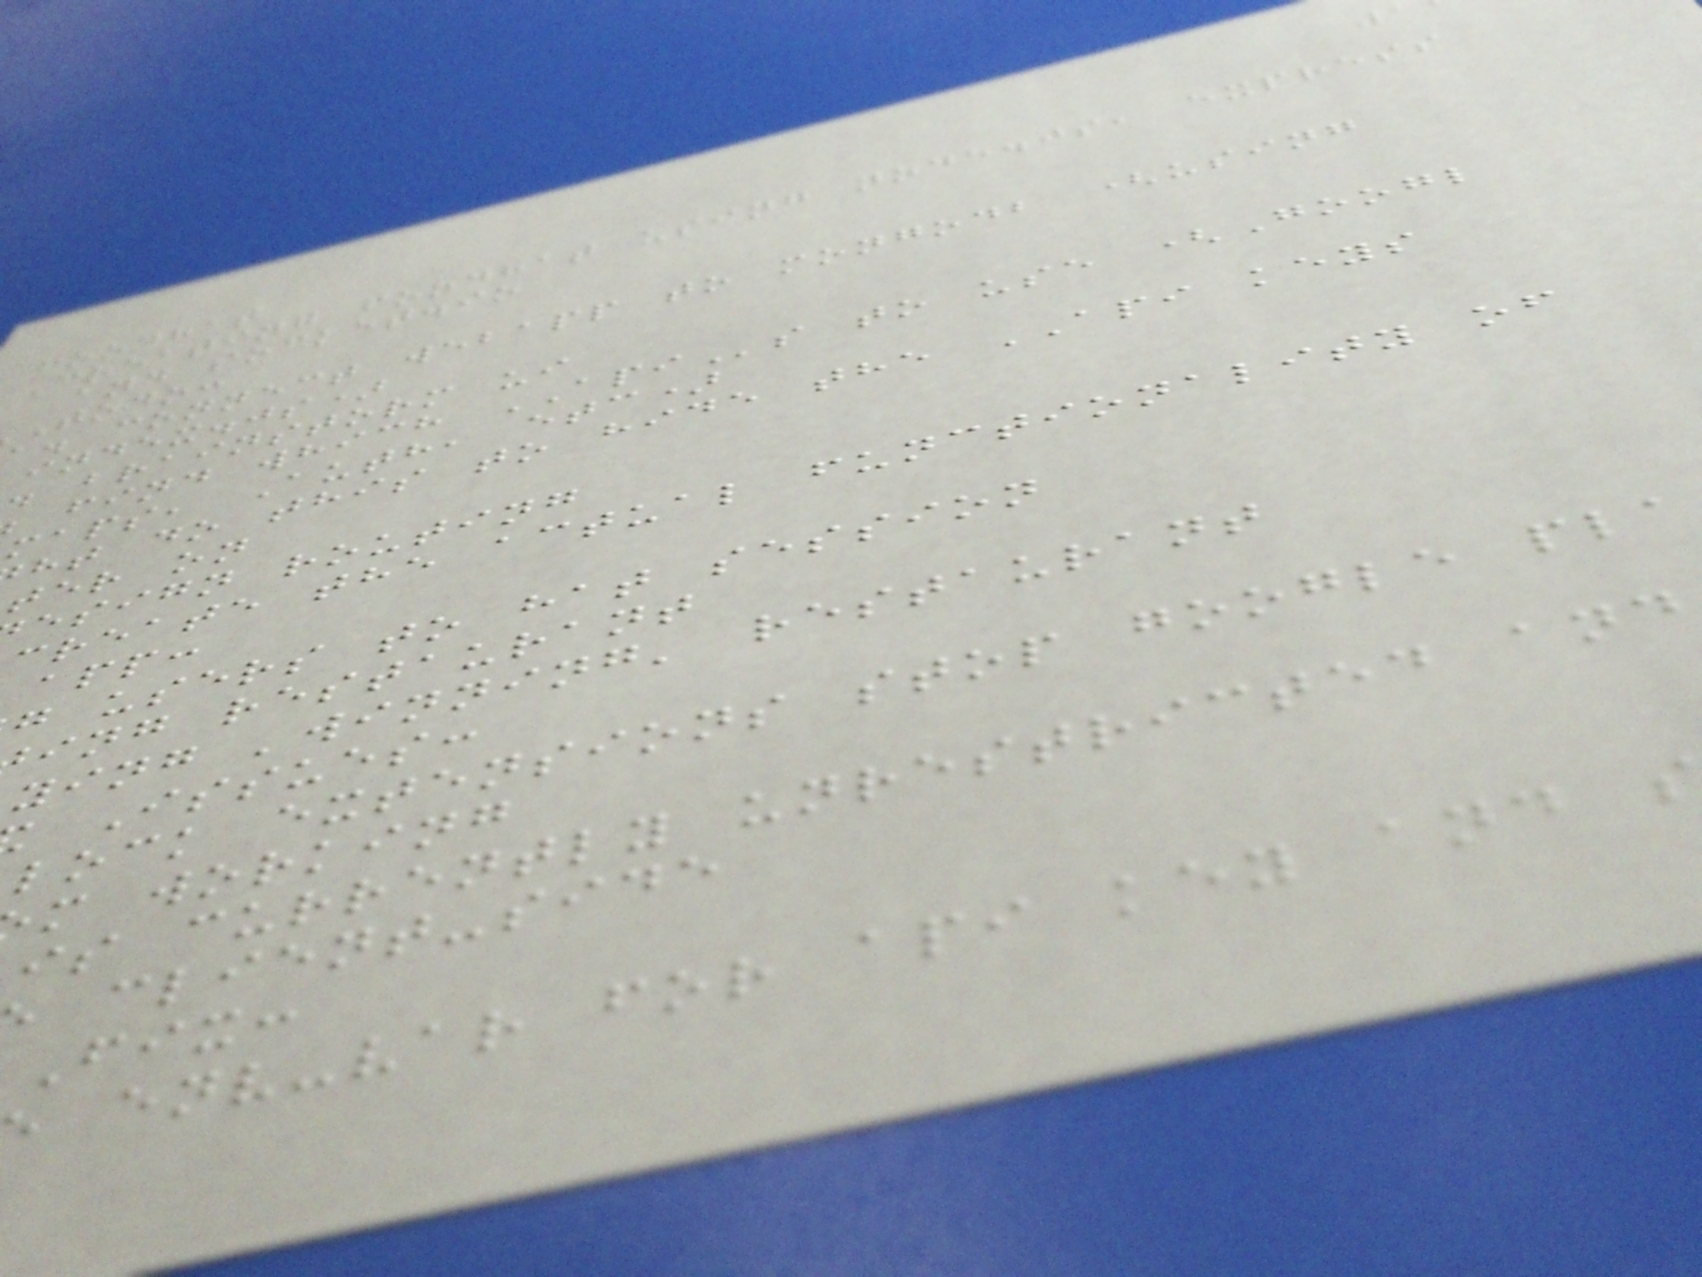foodhat
Creating foodhat using node.js, express
and socket.io
todo:
a. connect webapp to mongodb (using
index.js)
. brainstorm ui
find which APIs to use (Googl
maps, Auth, etc)
ht do this to hide the API keys
ter on
esign routing
create the actual functionality of
app:
g users to hat session
ing restaurant
ying 'winning' restaurant
Issues:
lock extensions stop google pla
m working
is currently unrestricted and
client-side
fix:
env-var for api key and
